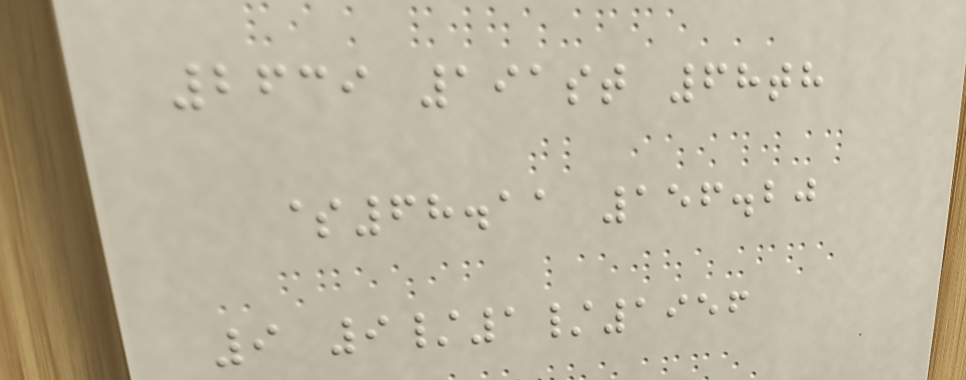2639 191st 68th
$68.11 156.20
9 9/1/1956
